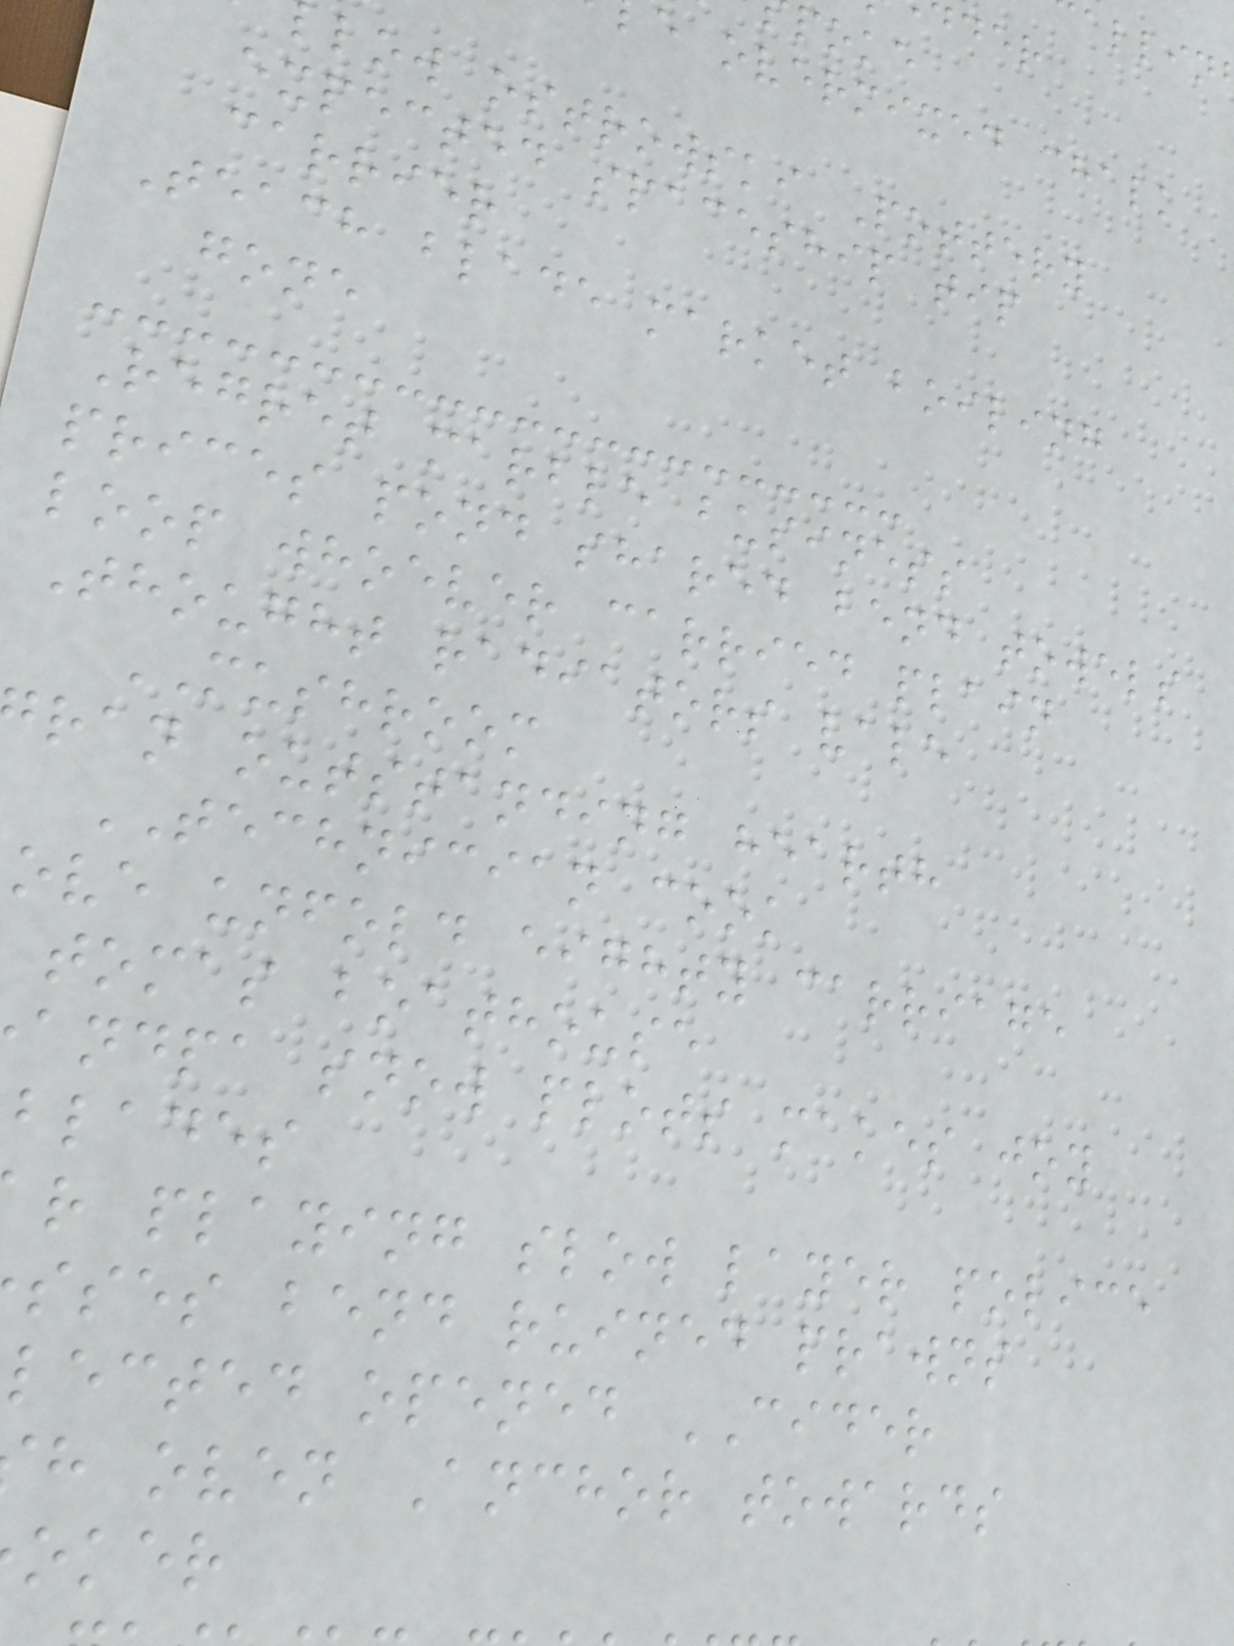e overmixed chalk
low ostrowski Pottery
expected spaceship tip
carrier
Teach blade market boiling
gone
Regret marble business
prices pond shared bend towels
loop whoever carried plain
Thought radiators vale
MUSHROOM
ran outstanding hearth
TECHNICIAN cook
ove unfold eighty carriage
tomas boathouse
andpa snow plots makes joy
blades
r playing slow layer police
sses bend ruined prawns
lected opened CIDER
h oven Anchor towards
oker
